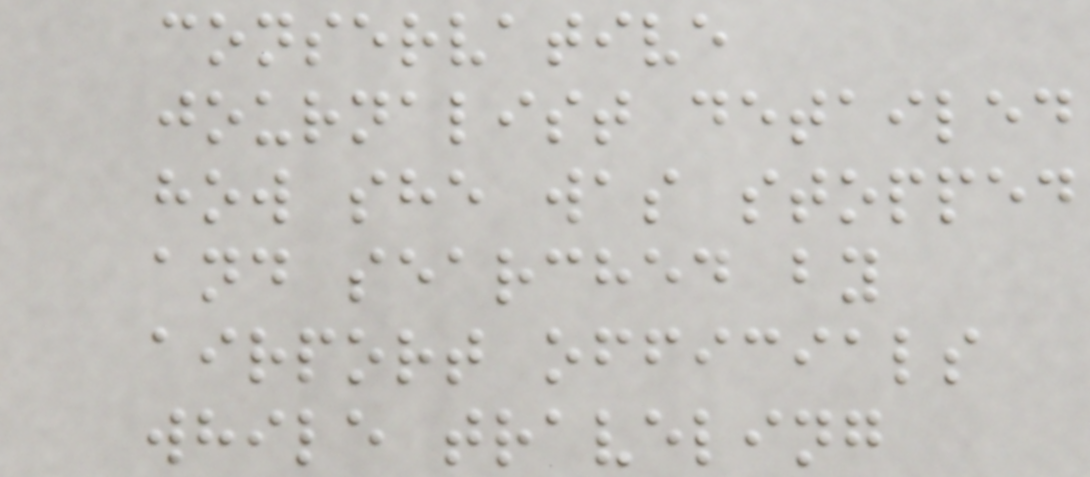conservative
journalist detailed
how she was stopped
and searched by
airport officials
while traveling
